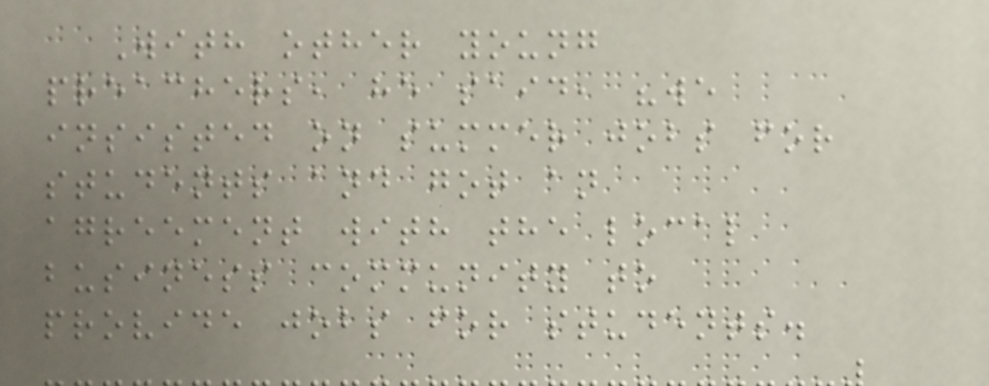With other young
preachers, he said, "we
insisted on summer jobs for
students and got an
agreement with the local
business community to
provide jobs for students.
